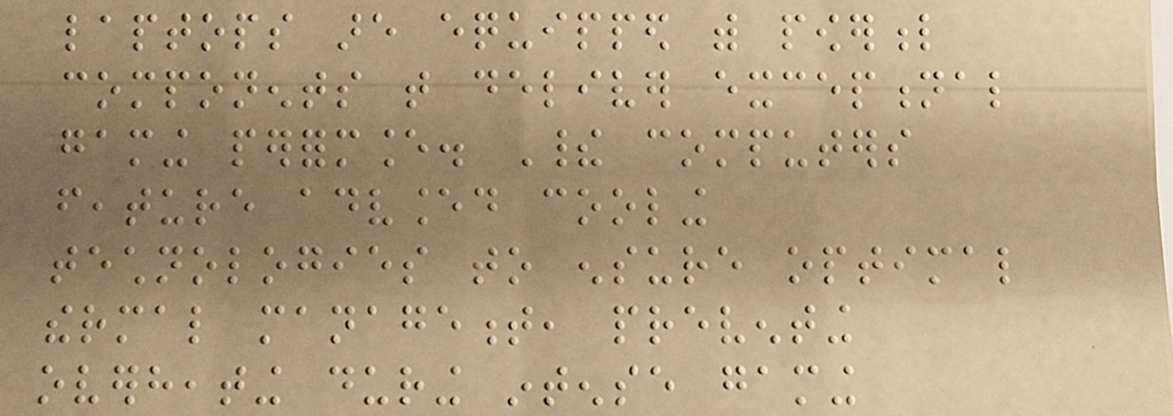laptops are equipped with powerful
components that deliver exceptional
gaming performance. Their computers
feature advanced cooling
technologies to ensure optimal
thermal management, preventing
overheating during intense gaming
